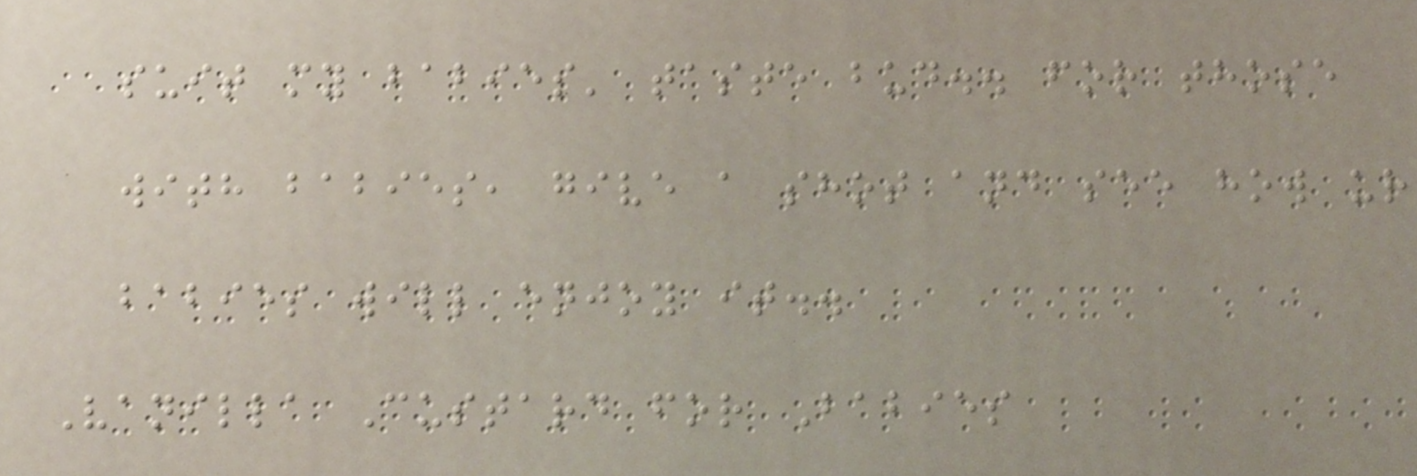suit my babies' taste bud.. for those
with babies, give a shot and see how ur
babies will enjoy it..
Vanilla Custard for Babies
